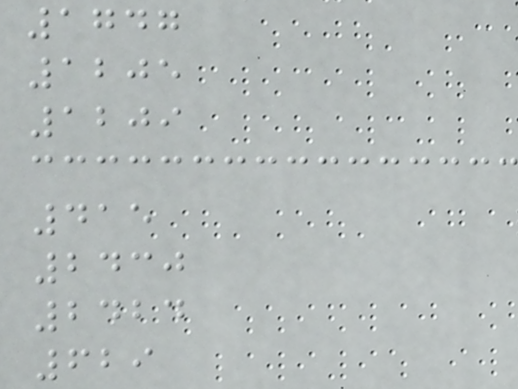1747
1205
1209
415
2430
2424
629
